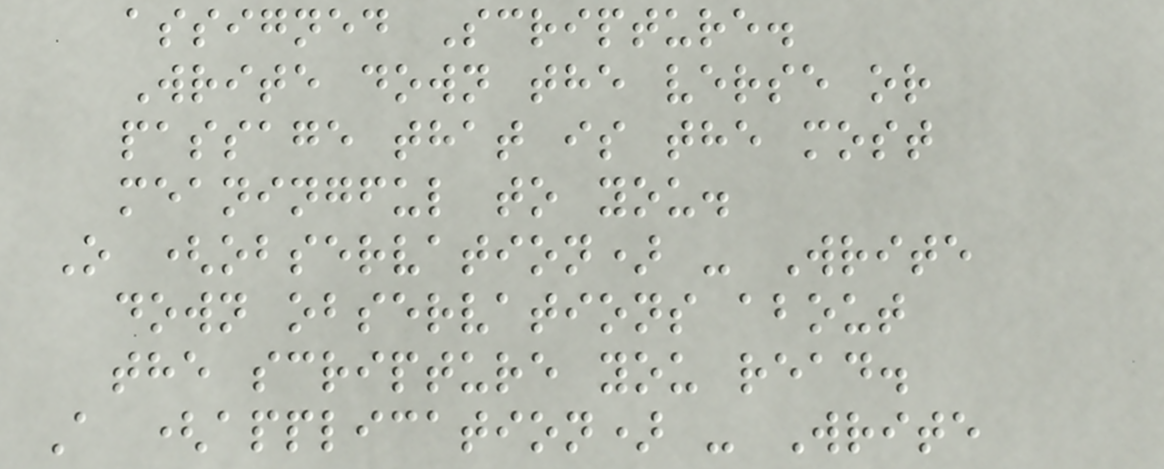assigned Scripture.
Write down the verse or
passage that is the most
meaningful to you.
O (observation) - Write
down observations about
the scripture you read.
A (application) - Write
